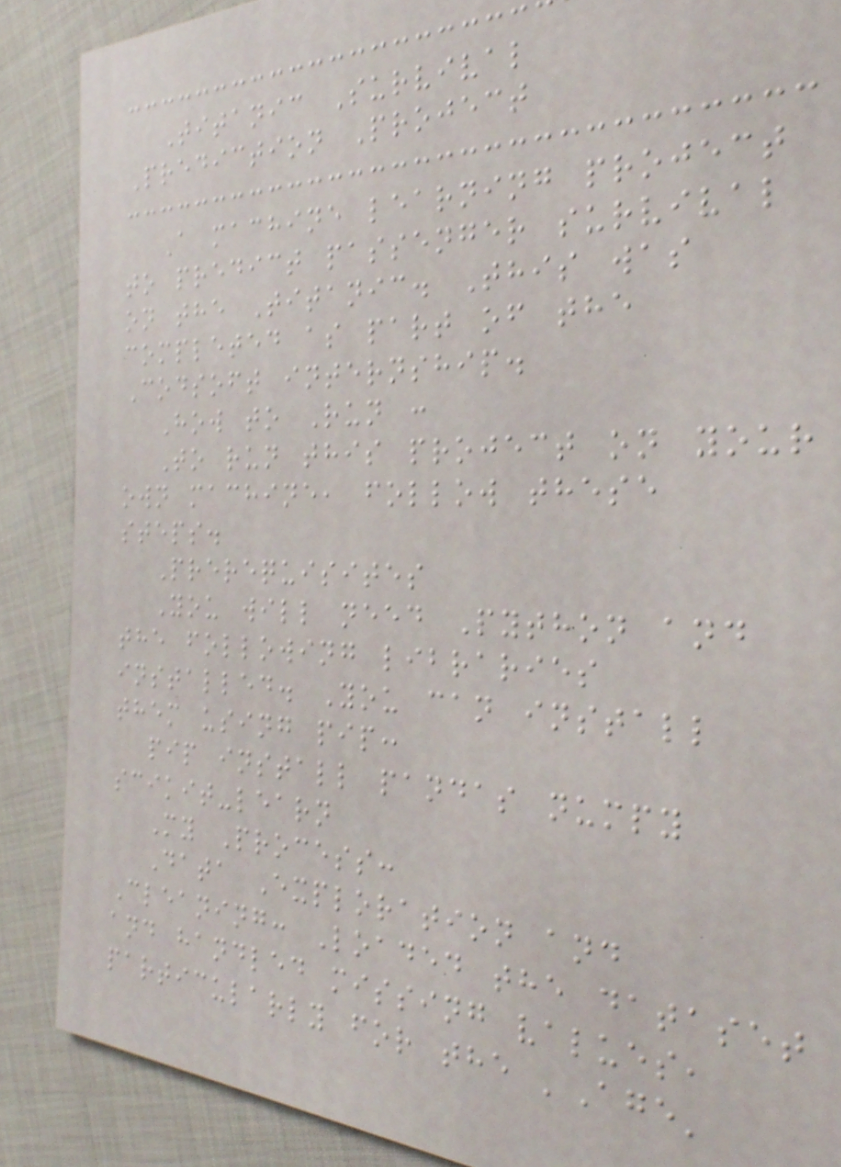Titanic Survival
Prediction Project
A machine learning project
to predict passenger survival
on the Titanic. This was
completed as part of the
Codsoft internship.
How to Run :
To run this project on your
own machine, follow these
steps.
Prerequisites
You will need Python and
the following libraries
installed. You can install
them using pip:
pip install pandas numpy
scikit-learn
My Process:
Data Exploration and
Cleaning: Loaded the dataset
and handled missing values,
particularly for the 'Age'
